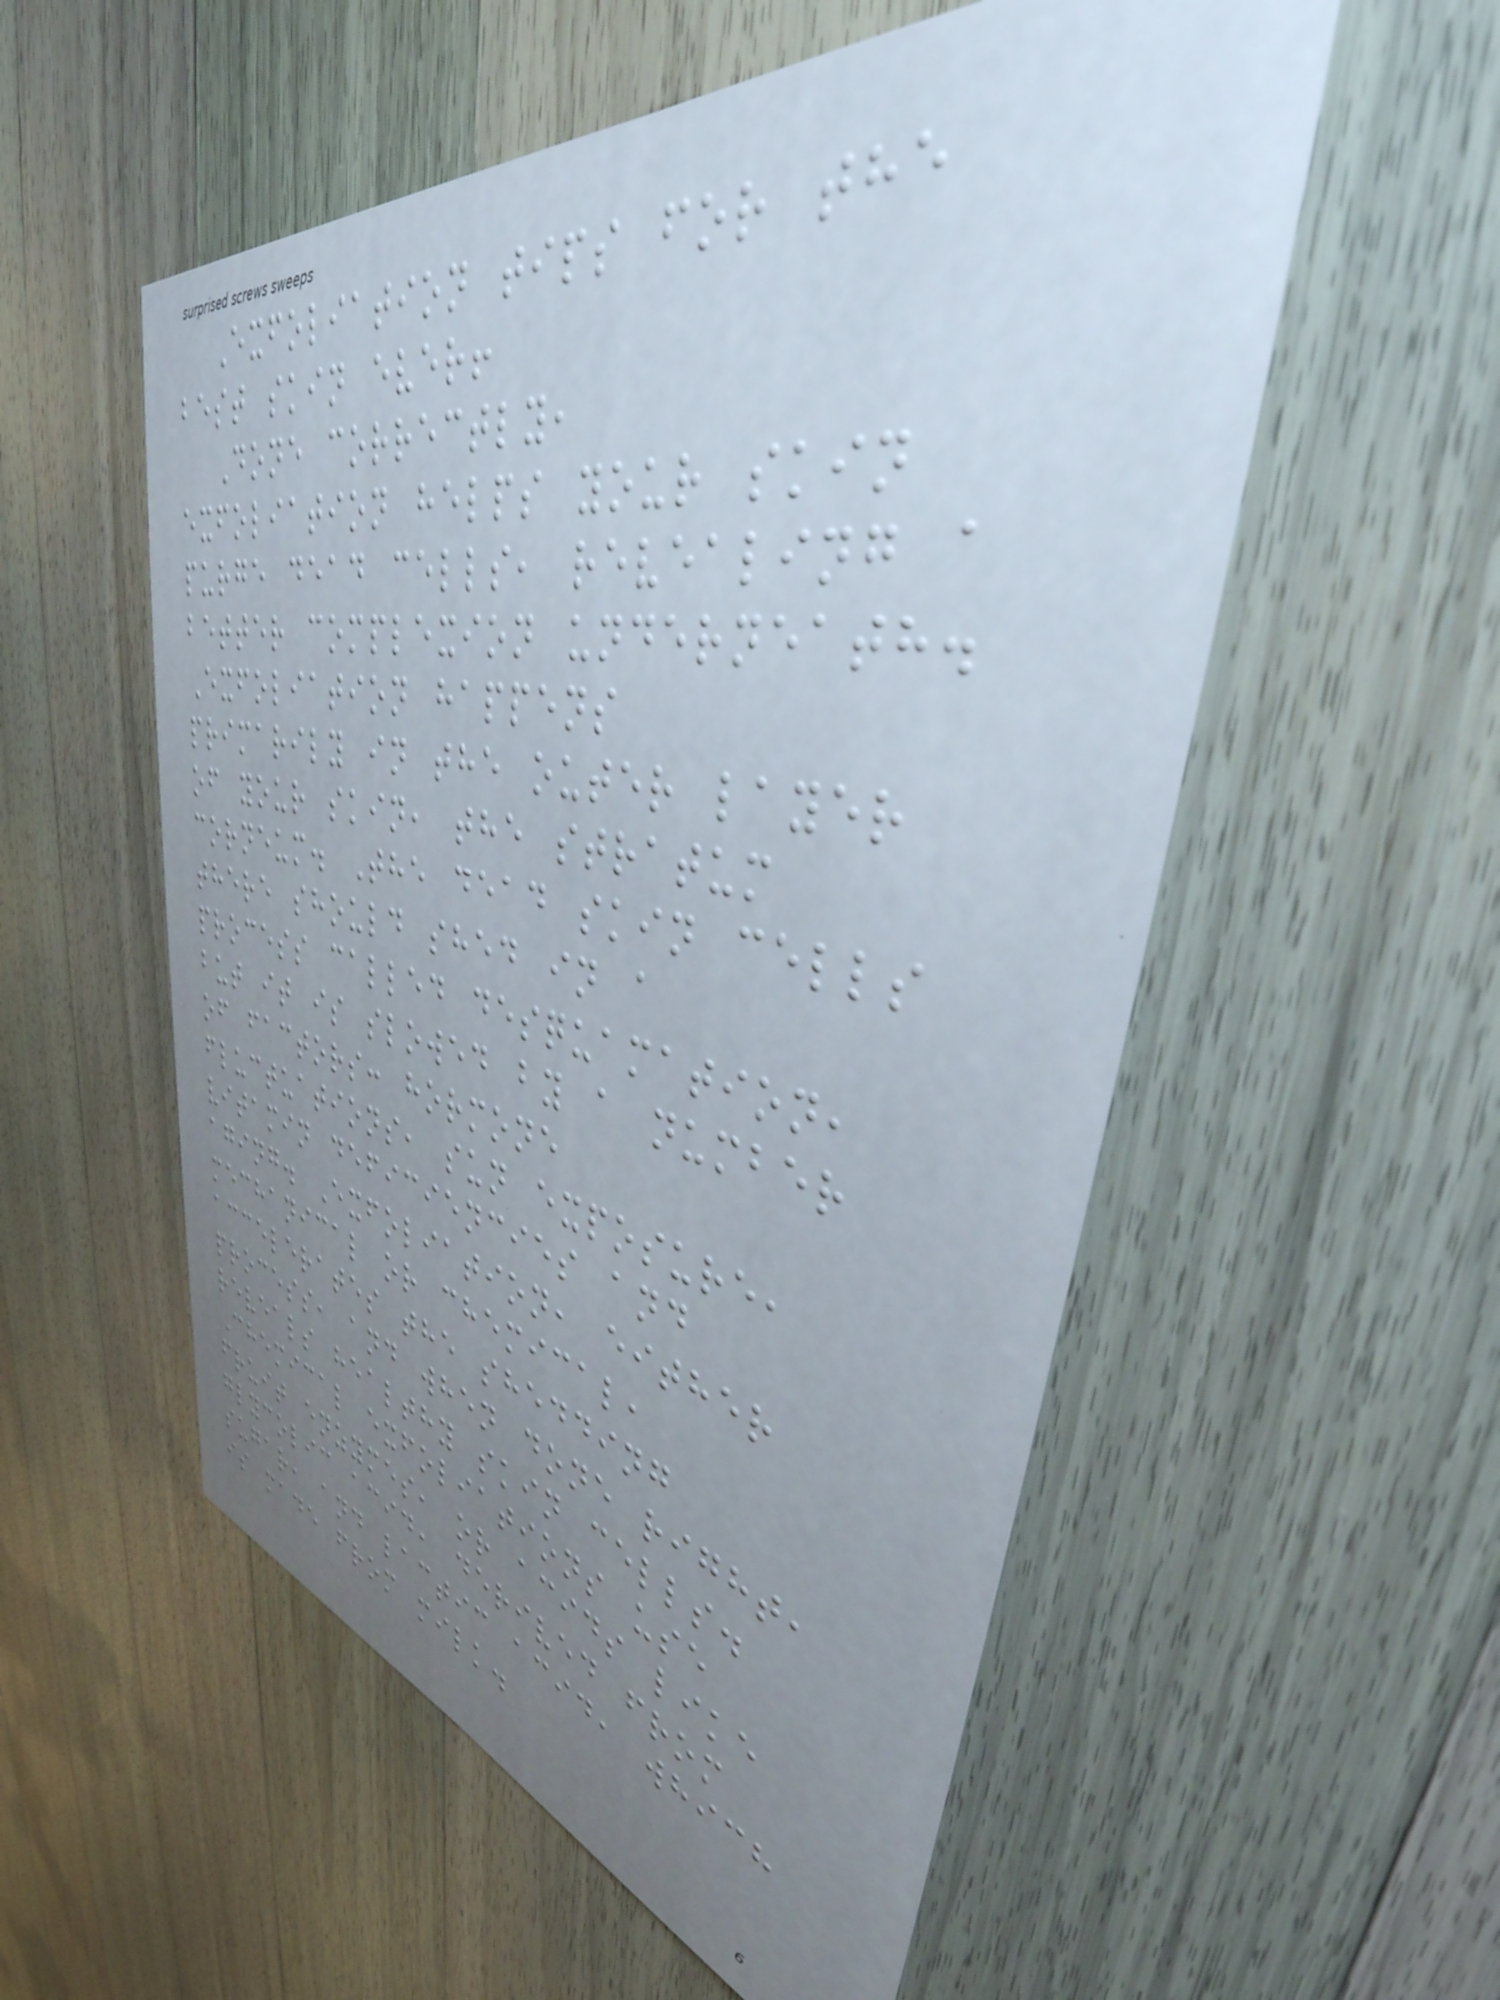Exfoliation tips for the
best skin ever!
Done correctly,
exfoliation helps your skin
purge dead cells, revealing a
better complexion underneath.
Exfoliation happens
primarily in the outer layer
of your skin, the stratum
corneum. The dead skin cells
there should shed in a
process called desquamation,
but it is slowed by a number
of factors: hormone
fluctuations, sun exposure,
vitamin deficiencies and
aging. Exfoliation, either
mechanical or chemical,
accelerates the shedding
process, and when done right,
reveals healthy skin cells.
Chemical exfoliations use
fruit enzymes, or acids like
glycolic acid, derived from
sugar, and lactic acid, which
is made from milk.
